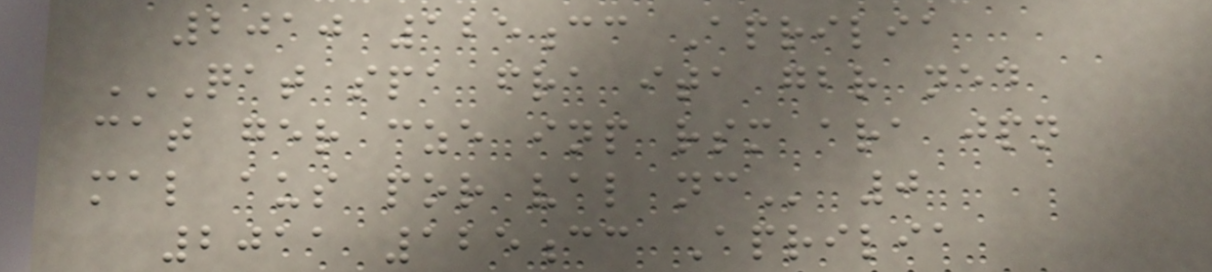2010 125cc Aprilia
QAT SPA FRA ITA GBR NED
CAT GER CZE INP RSM ARA JPN
MAL AUS POR VAL NC 0
2011 125cc Aprilia
